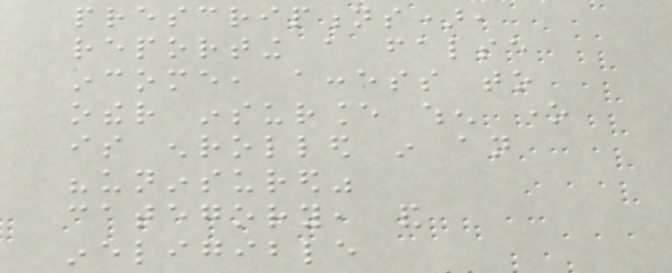prescriptions),
reporting a false
income, access to
other insurance when one
is enrolled in an
"uninsured"
category, and
ineligible
